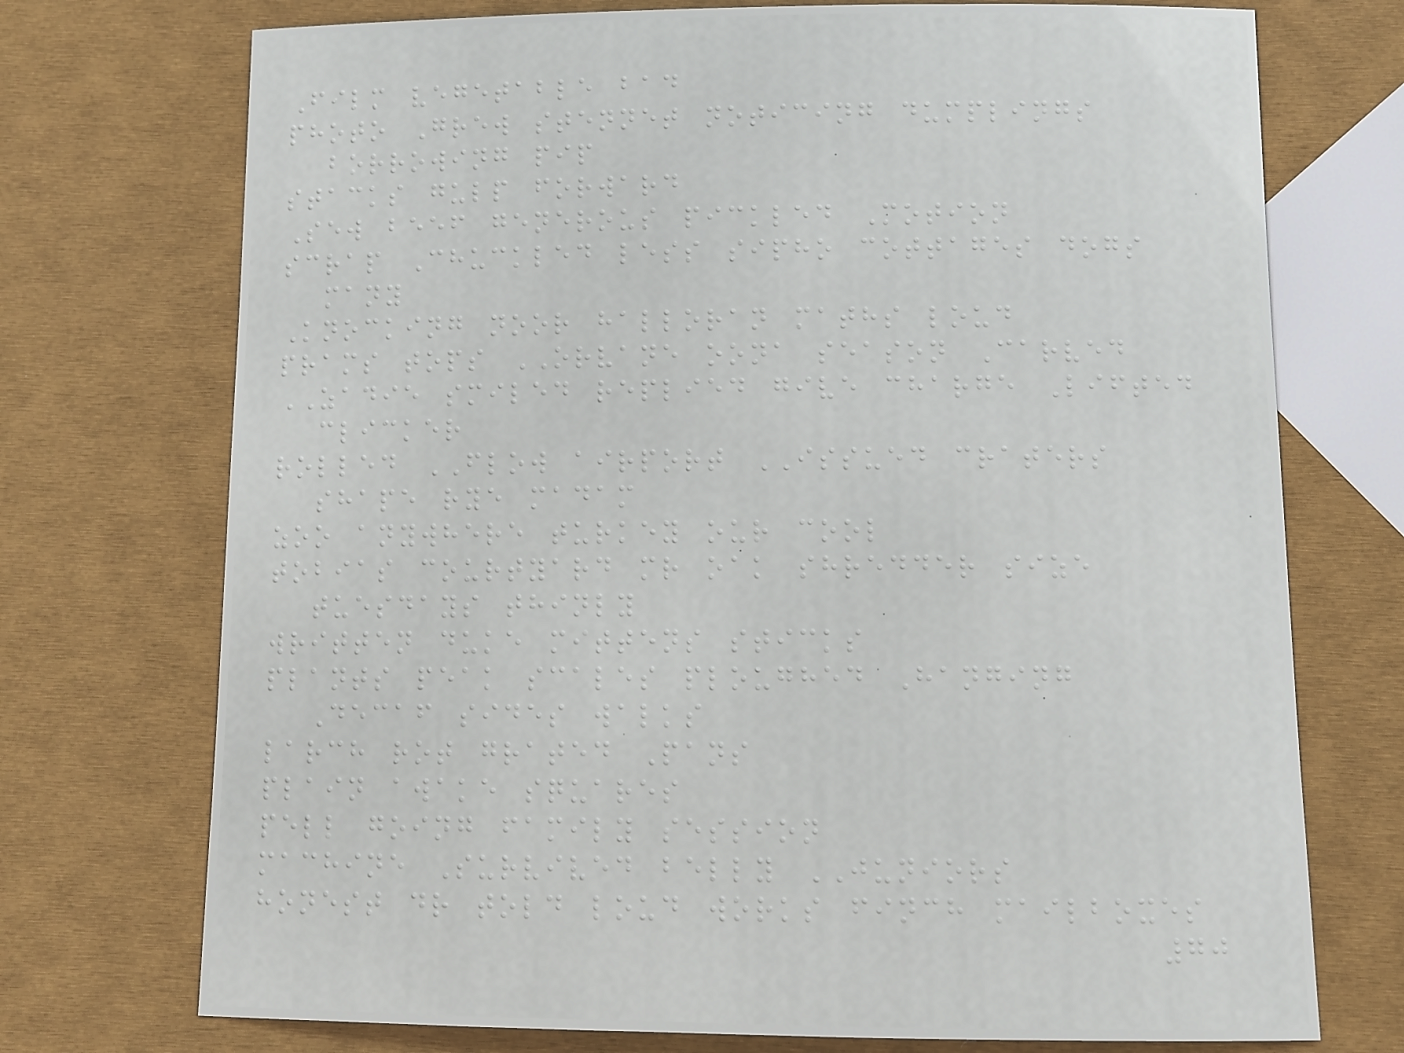Film vegetable bad
photo Grew stennet noticing dumplings
borrowing pip
stacks gulp forward
Sew beef generous pickled Motion
scrap Chuckled less sipho cottages dogs
many
Knocking noor halloran maths loud
prams tops ORVANE oona season Carved
ZADIE smiled replied give charge Lifted
clicker
rolled FLOW airport ISSUED craters
shape rye madam
zoo anywhere turkey our cool
tobias courtyard mr oak shredder size
tuesdays thinly
written duke mittens sticks
plants peak scales ploughed Hanging
Decaf sides walks
larch rot grated Pans
plain awake squares
pell going family session
machine Survived belly JUNIORS
honest dr told loud works finch mailboxes
70
